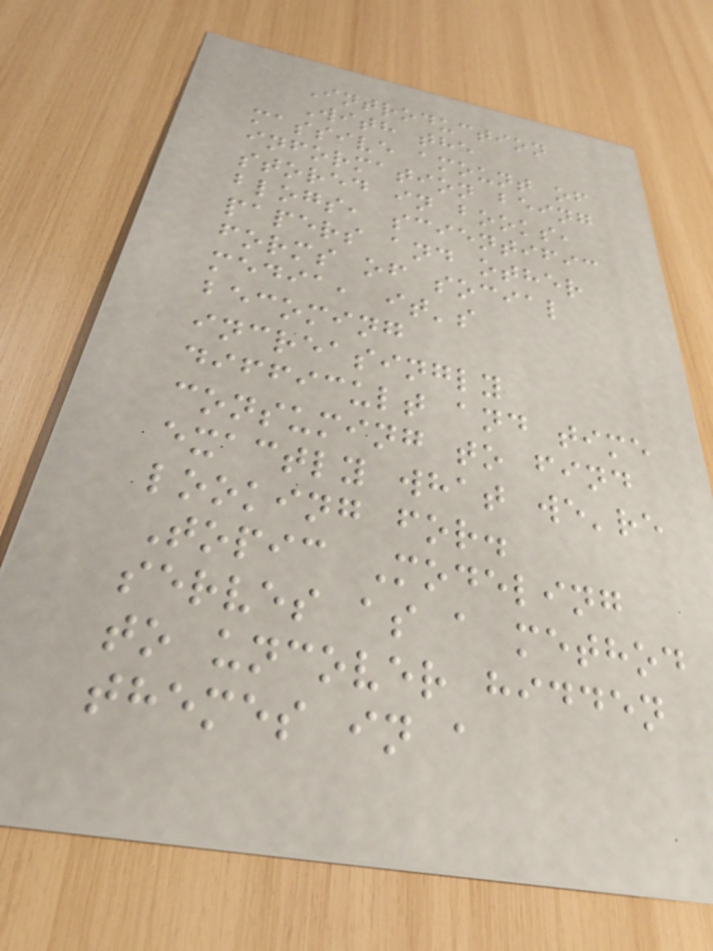Introduction
With the
massive amount of
information being
stored in books,
blogs, scientific
papers and other
forms of social
media, it's
becoming
increasingly
difficult and time
consuming to find
exactly what we're
looking for.
Topic Modeling
serves as a method
to uncover hidden
themes in a
